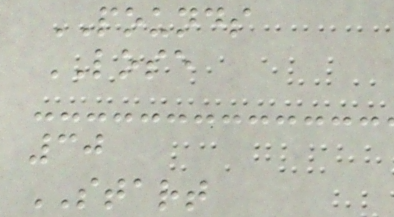POUNDS
LOSE
30
START
